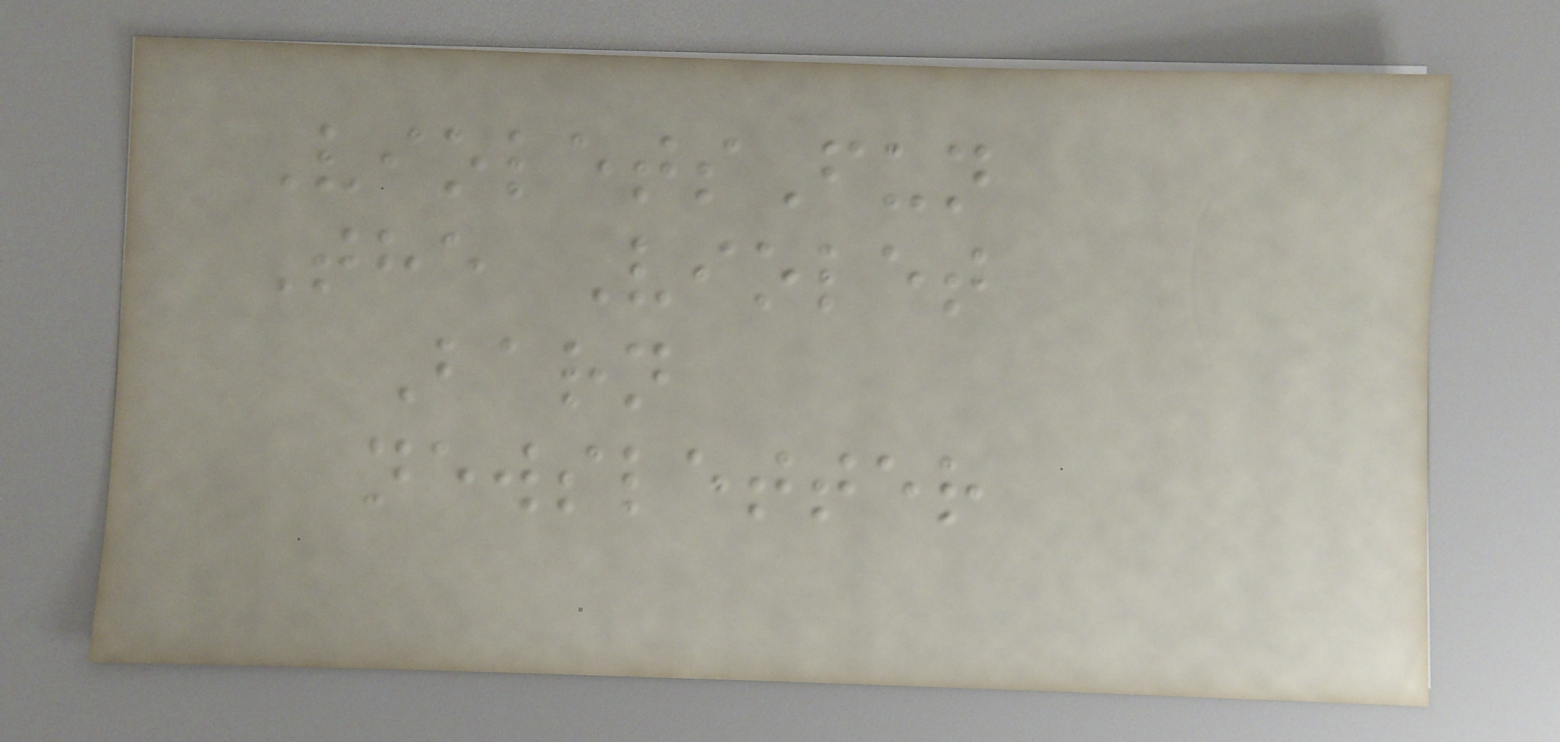VioletsFun
The Violet
Barn
newsletter
